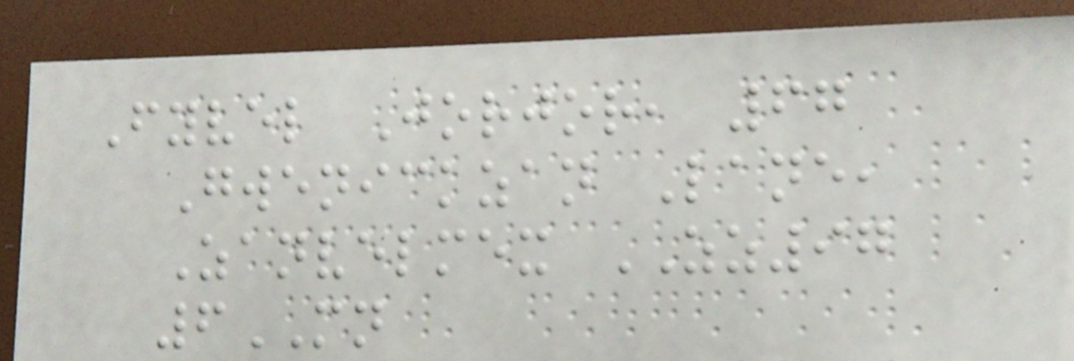Fyvel Jorjor, 67
Gwenickzan Lane,
Zanvelmex ZZ97
6MN
